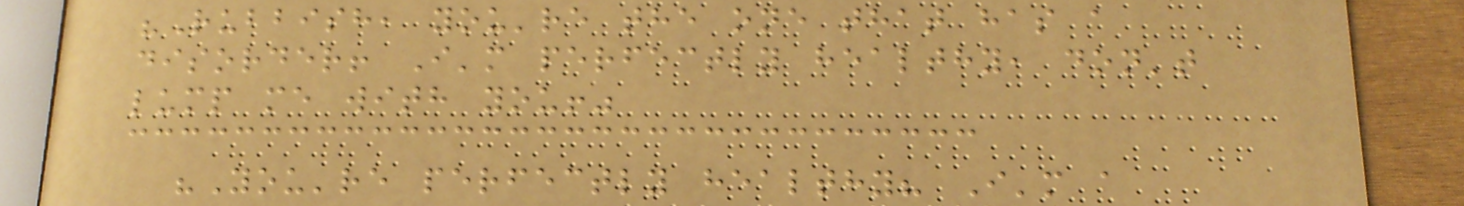"Rubbish, you're the one that has a
disorder! I'm perfectly healthy, don't
lump me with you!"
"You're perfectly healthy? I'm a
